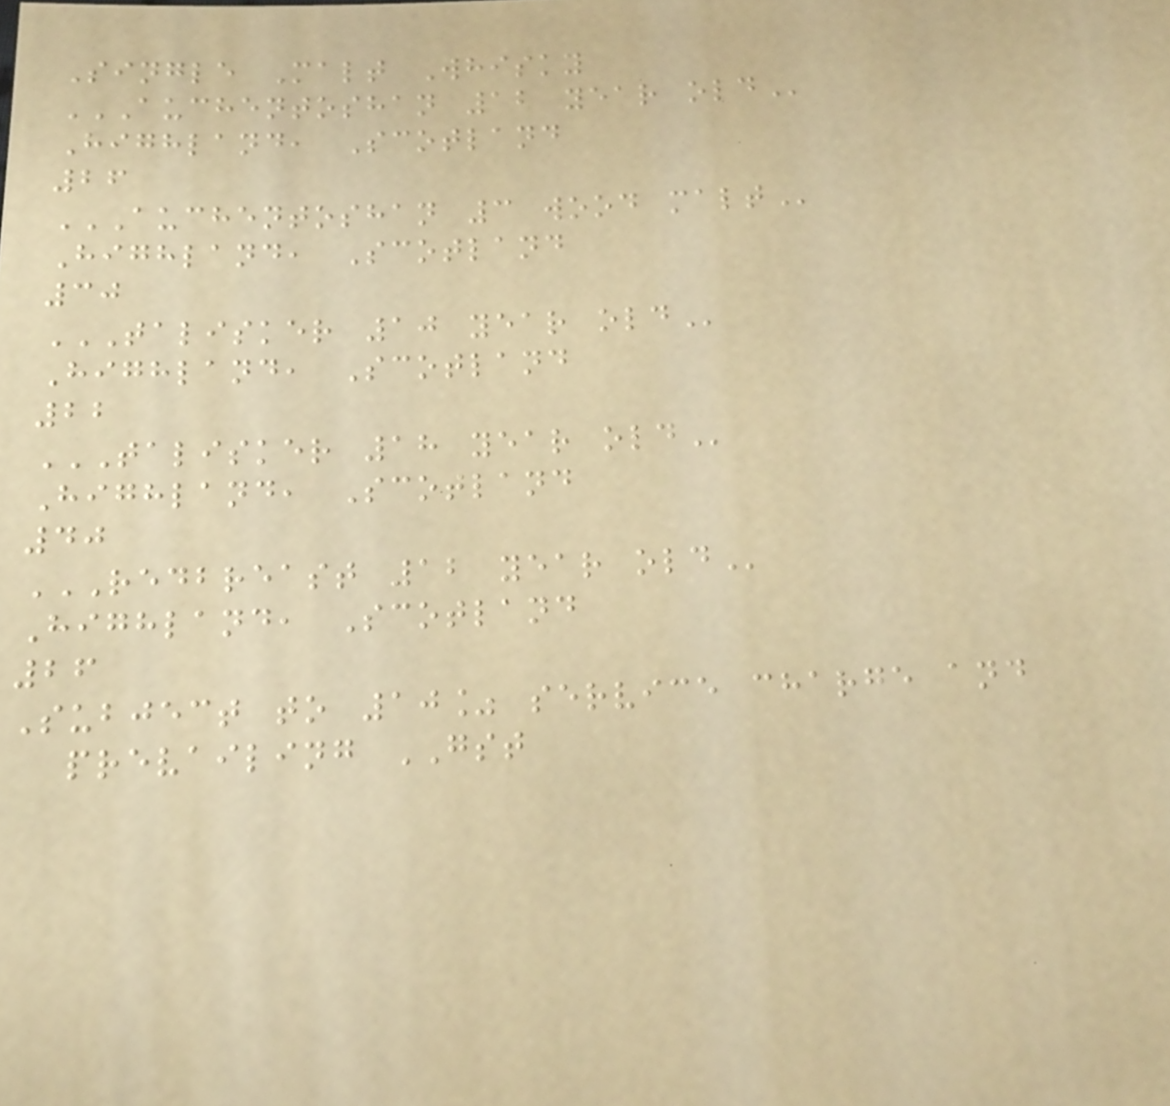Single Malt Whisky
AUCHENTOSHAN 12 YEAR OLD
Highland, Scotland
26
AUCHENTOSHAN 3 WOOD MALT
Highland, Scotland
30
TALISKER 10 YEAR OLD
Highland, Scotland
22
TALISKER 18 YEAR OLD
Highland, Scotland
40
REDBREAST 12 YEAR OLD
Highland, Scotland
26
Subject to 10% service charge and
prevailing GST
